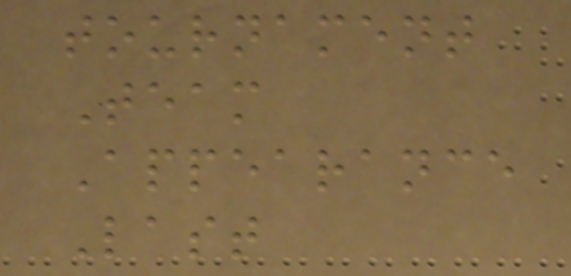tournament
Team
Appearance
Last
